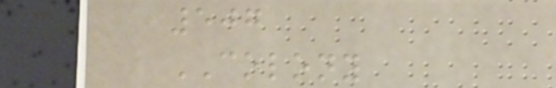507
COLONY
